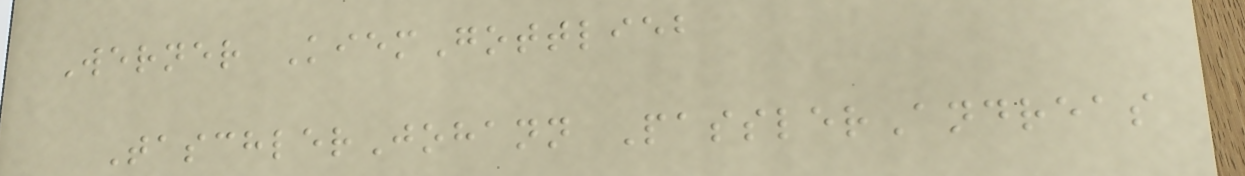Werner KiemGottlieb
TaschlerJohann PasslerAndreas
